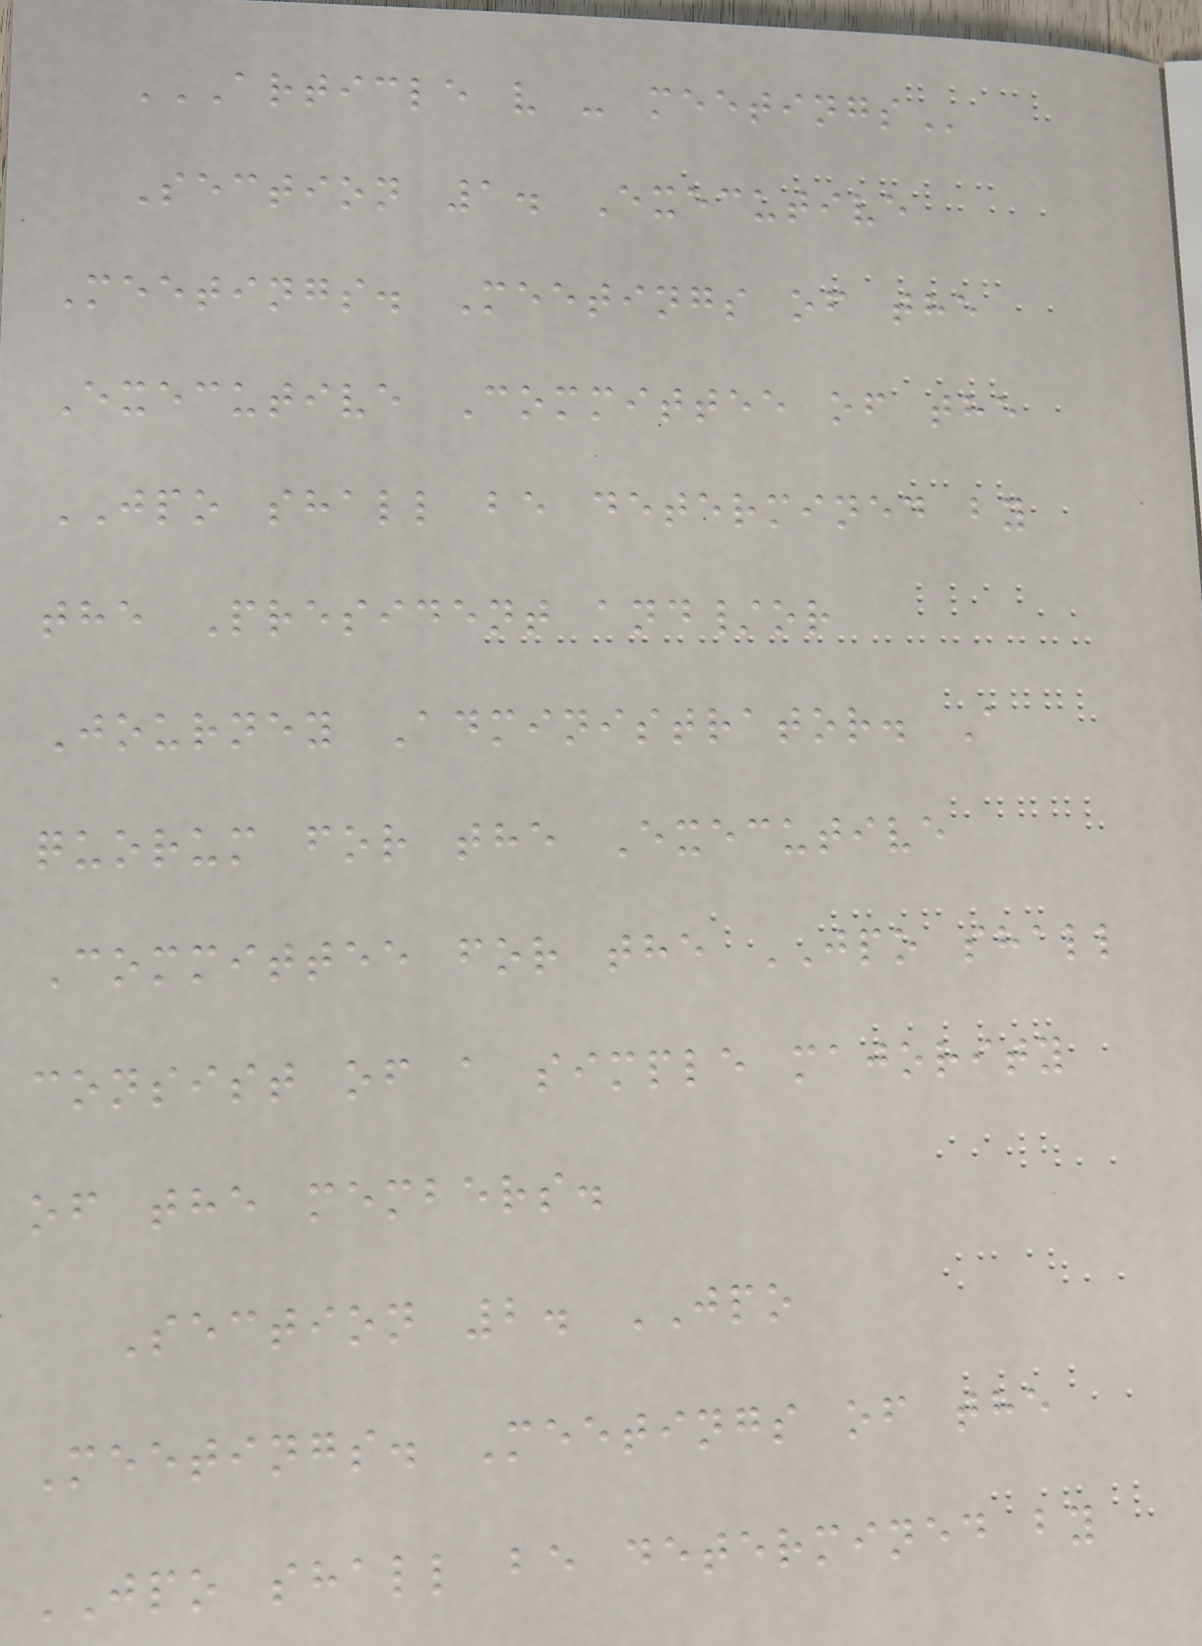ARTICLE V - MEETINGS
Section 1. Executive
Meetings. Meetings of the
Executive Committee of the
JPO shall be determined by
the President and/or
Journey Administrator. A
quorum for the Executive
Committee for the JPO shall
consist of a simple majority
of the members.
Section 2. JPO
Meetings. Meetings of the
JPO shall be determined by
